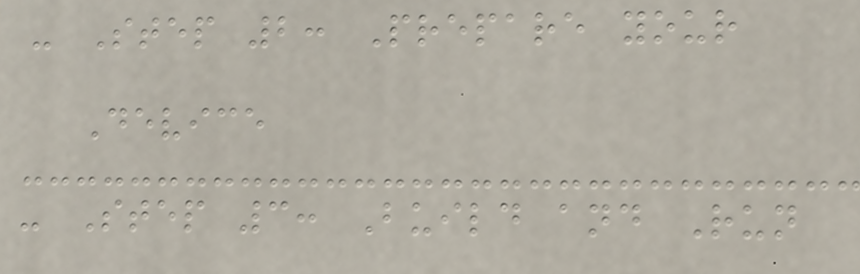- Step 2: Prepare your
Device
- Step 3: Build and Run
